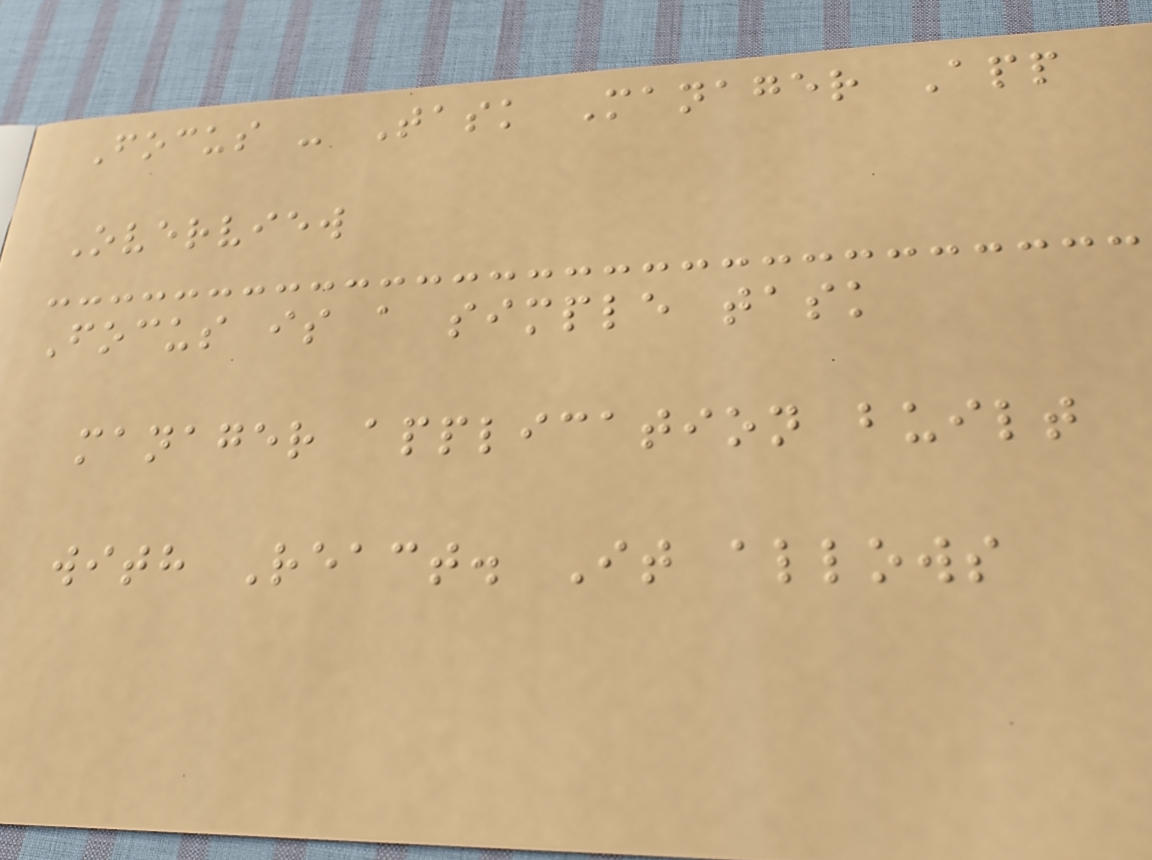Focus - Task Manager App
Overview
Focus is a simple task
manager application built
with React. It allows
